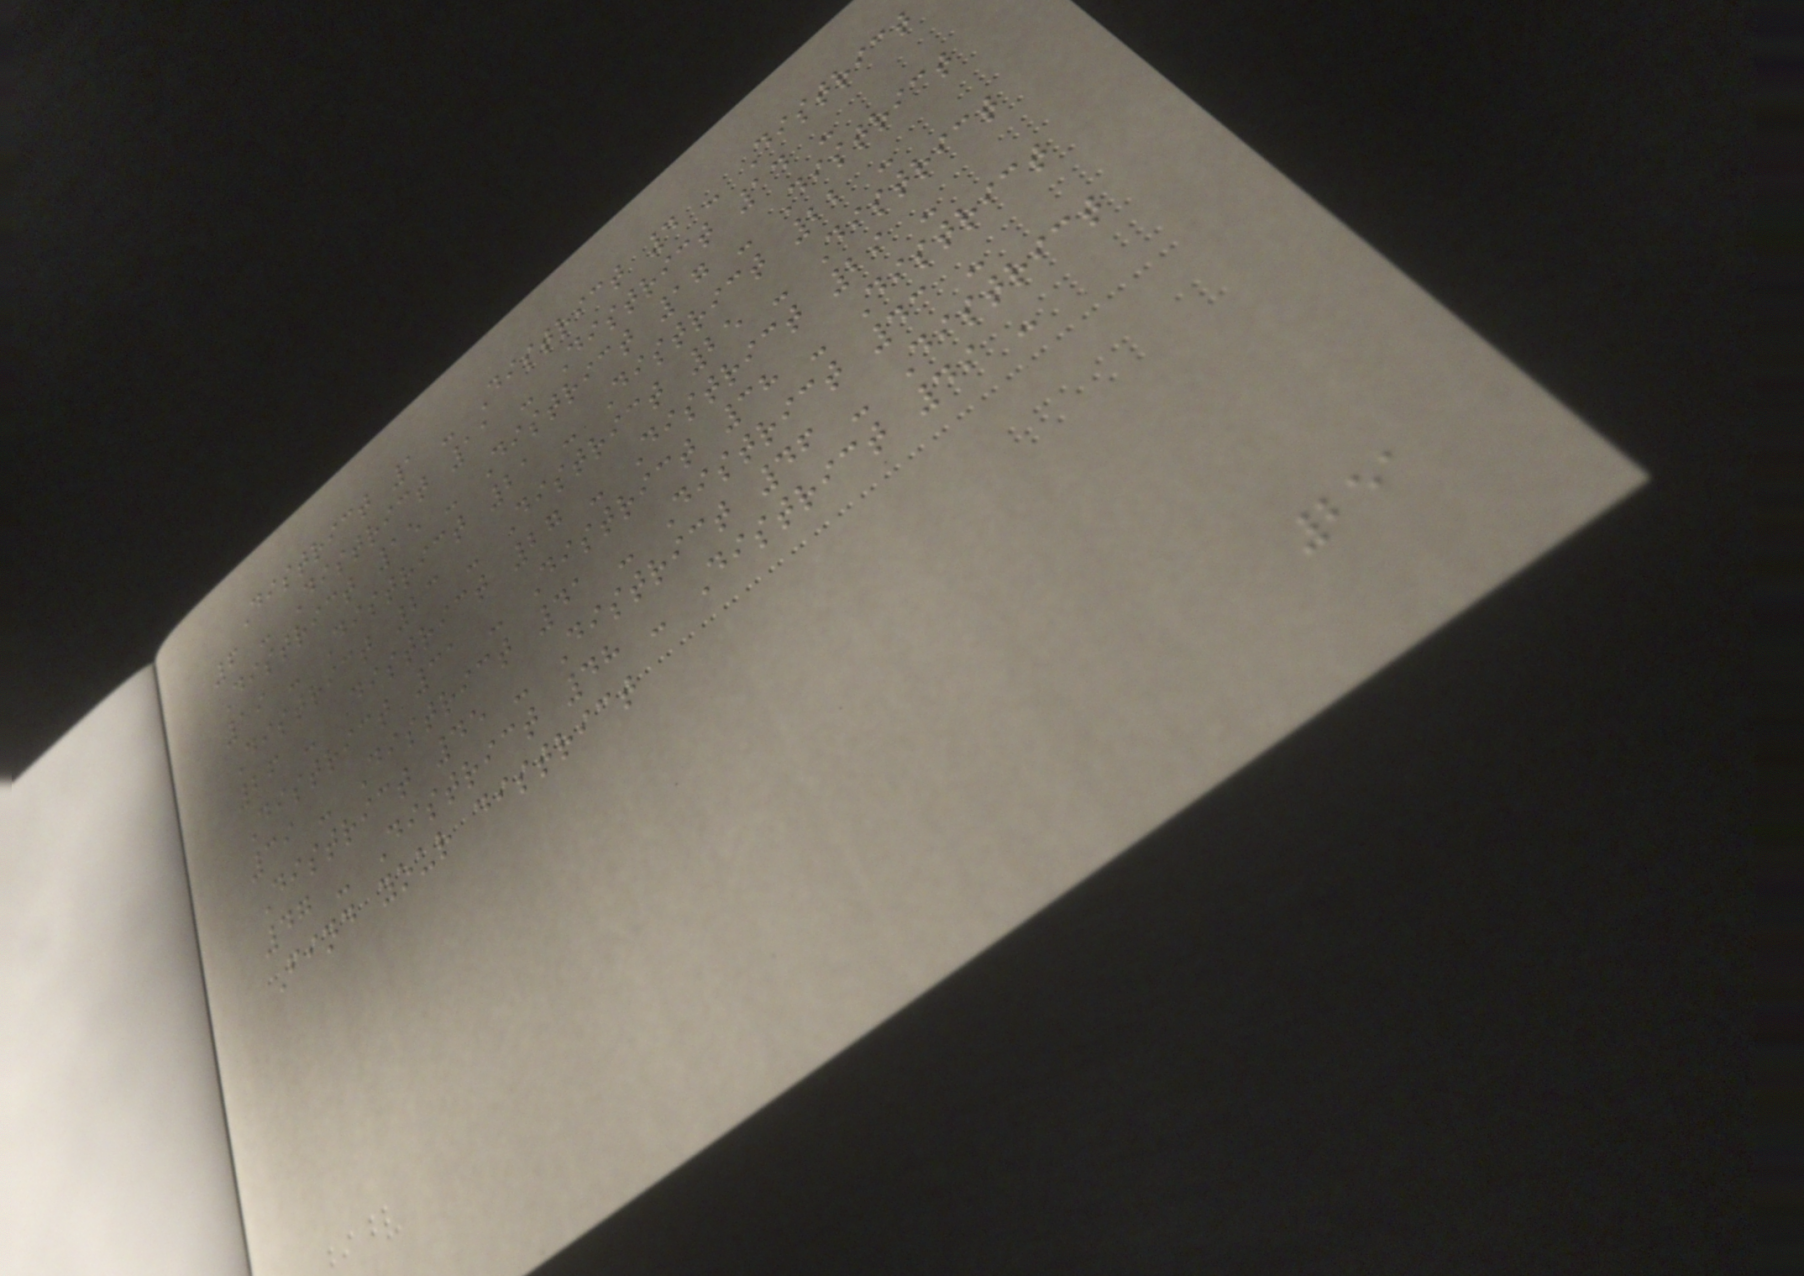District 1 - District 4 - District
6 - District 11 - District 14 -
District 15 - District 17 - District
19 - District 21 - District 22 -
District 23 - District 25 - District
26 - District 27 - District 29 -
District 31 - District 38 - District
39 - District 41 - District 43 -
District 45 - District 46 - District
47 - District 48 - District 49 -
Find your district
251
